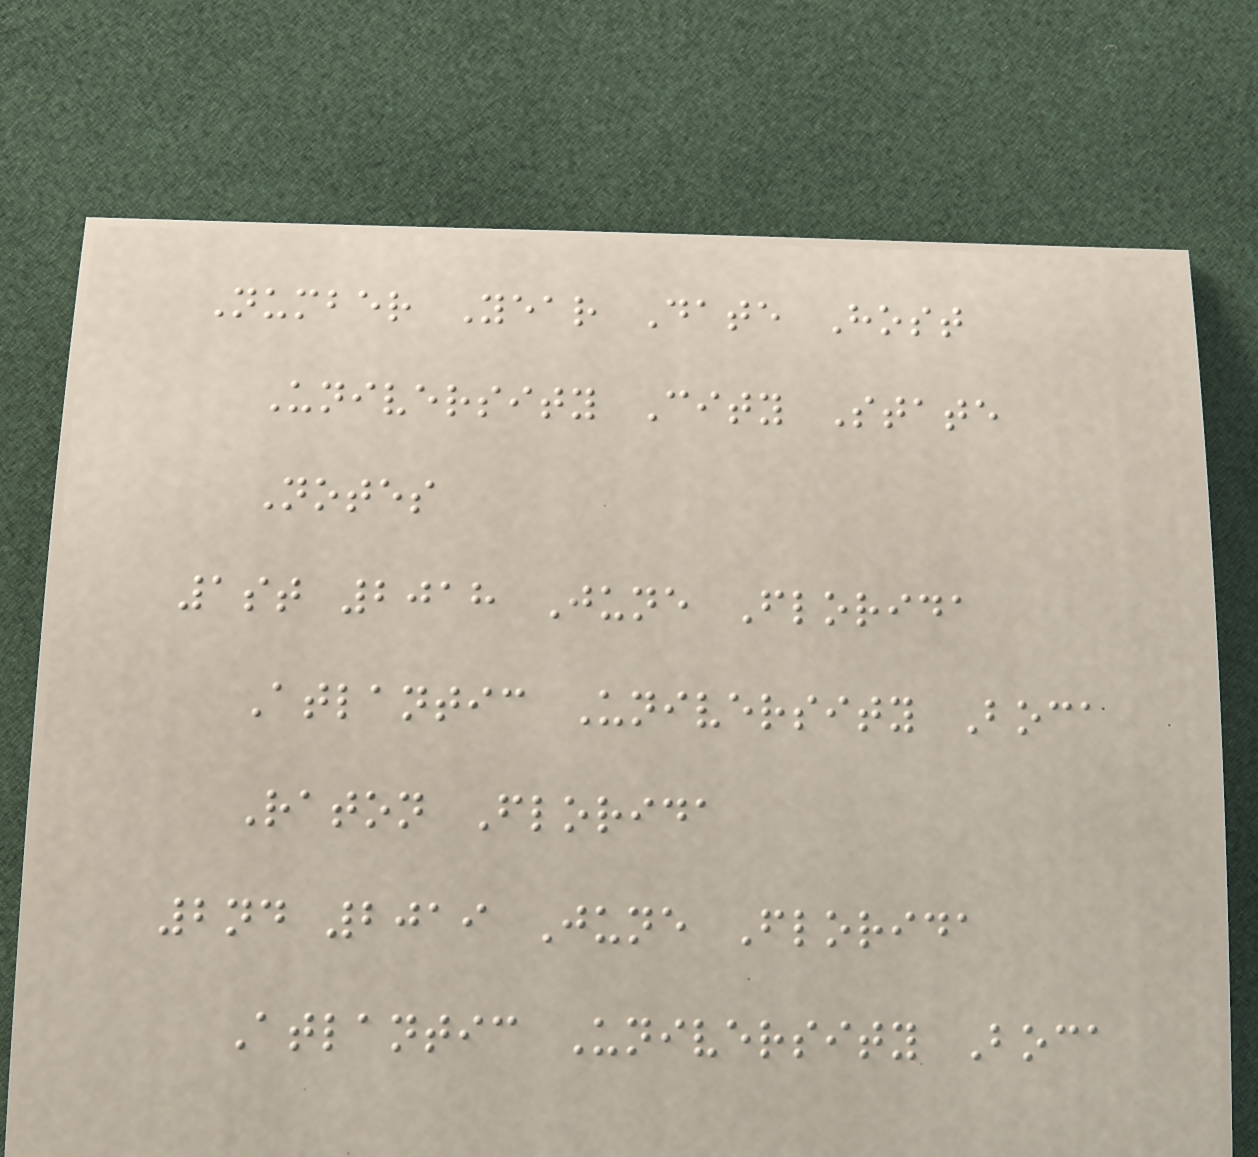Number Year Date Host
University City State
Notes
1st 2018 June Florida
Atlantic University Boca
Raton Florida
2nd 2019 June Florida
Atlantic University Boca
